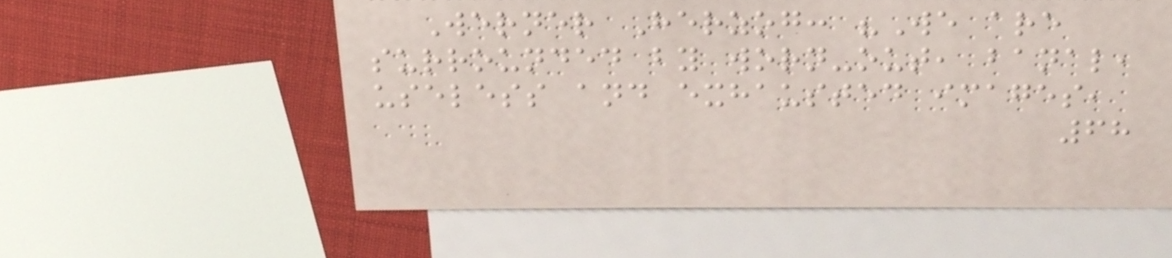Werner Herzog: "We are
surrounded by worn-out, banal,
useless and exhausted images,
68
